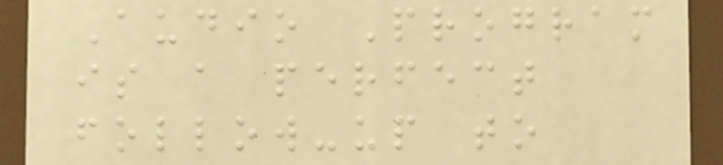Audio Program
is a perfect
follow-up to
